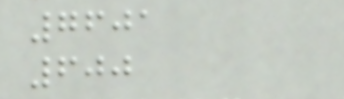7601
600
